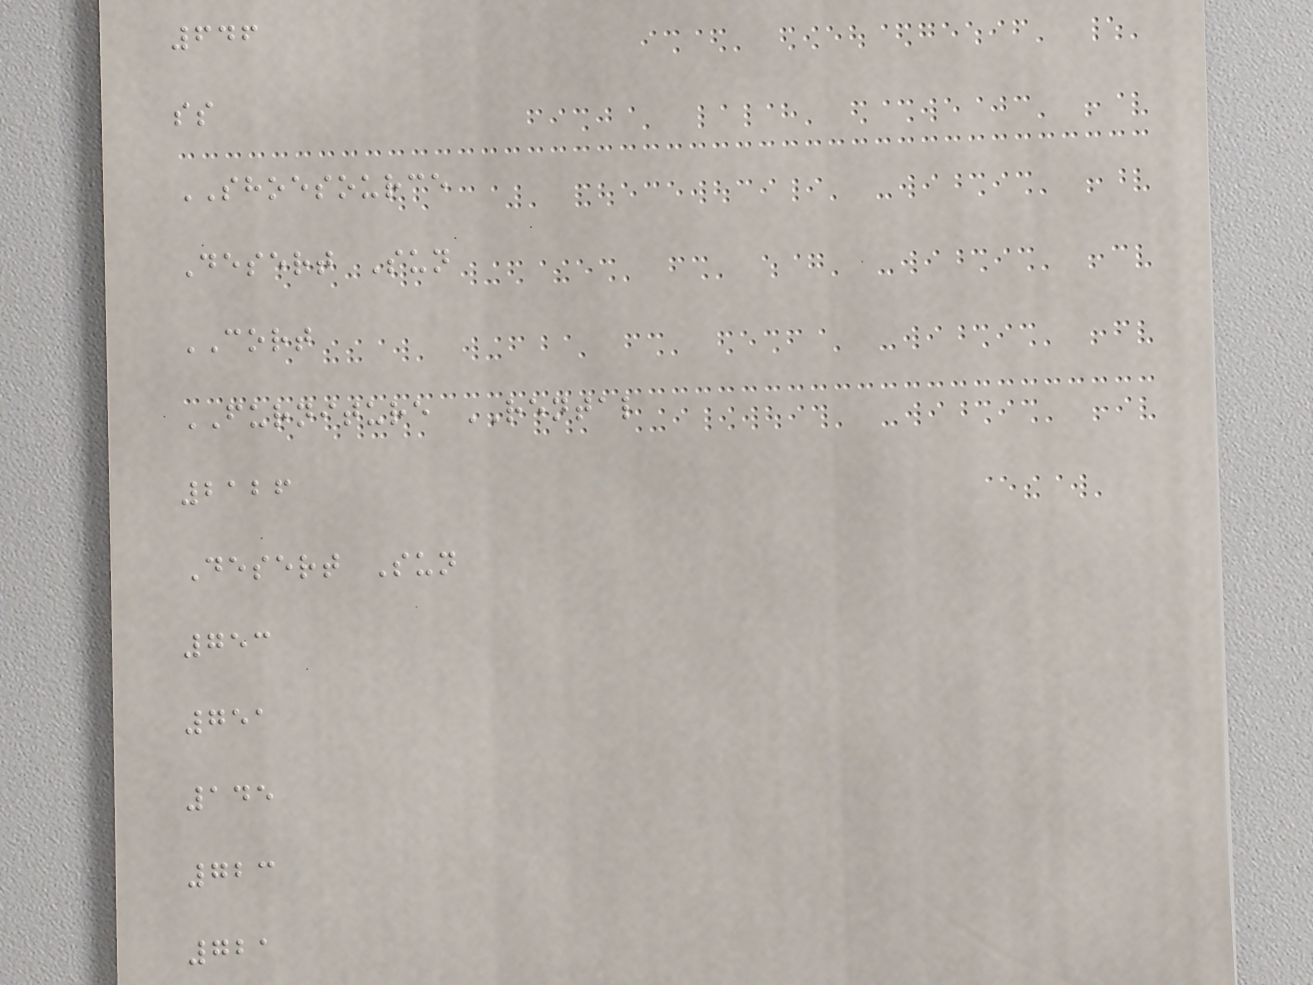646
ss
SHOESOURCE
Desert Sun
CORT
FURNITURE RENTAL
2126
Desert Sun
753
751
145
723
721
